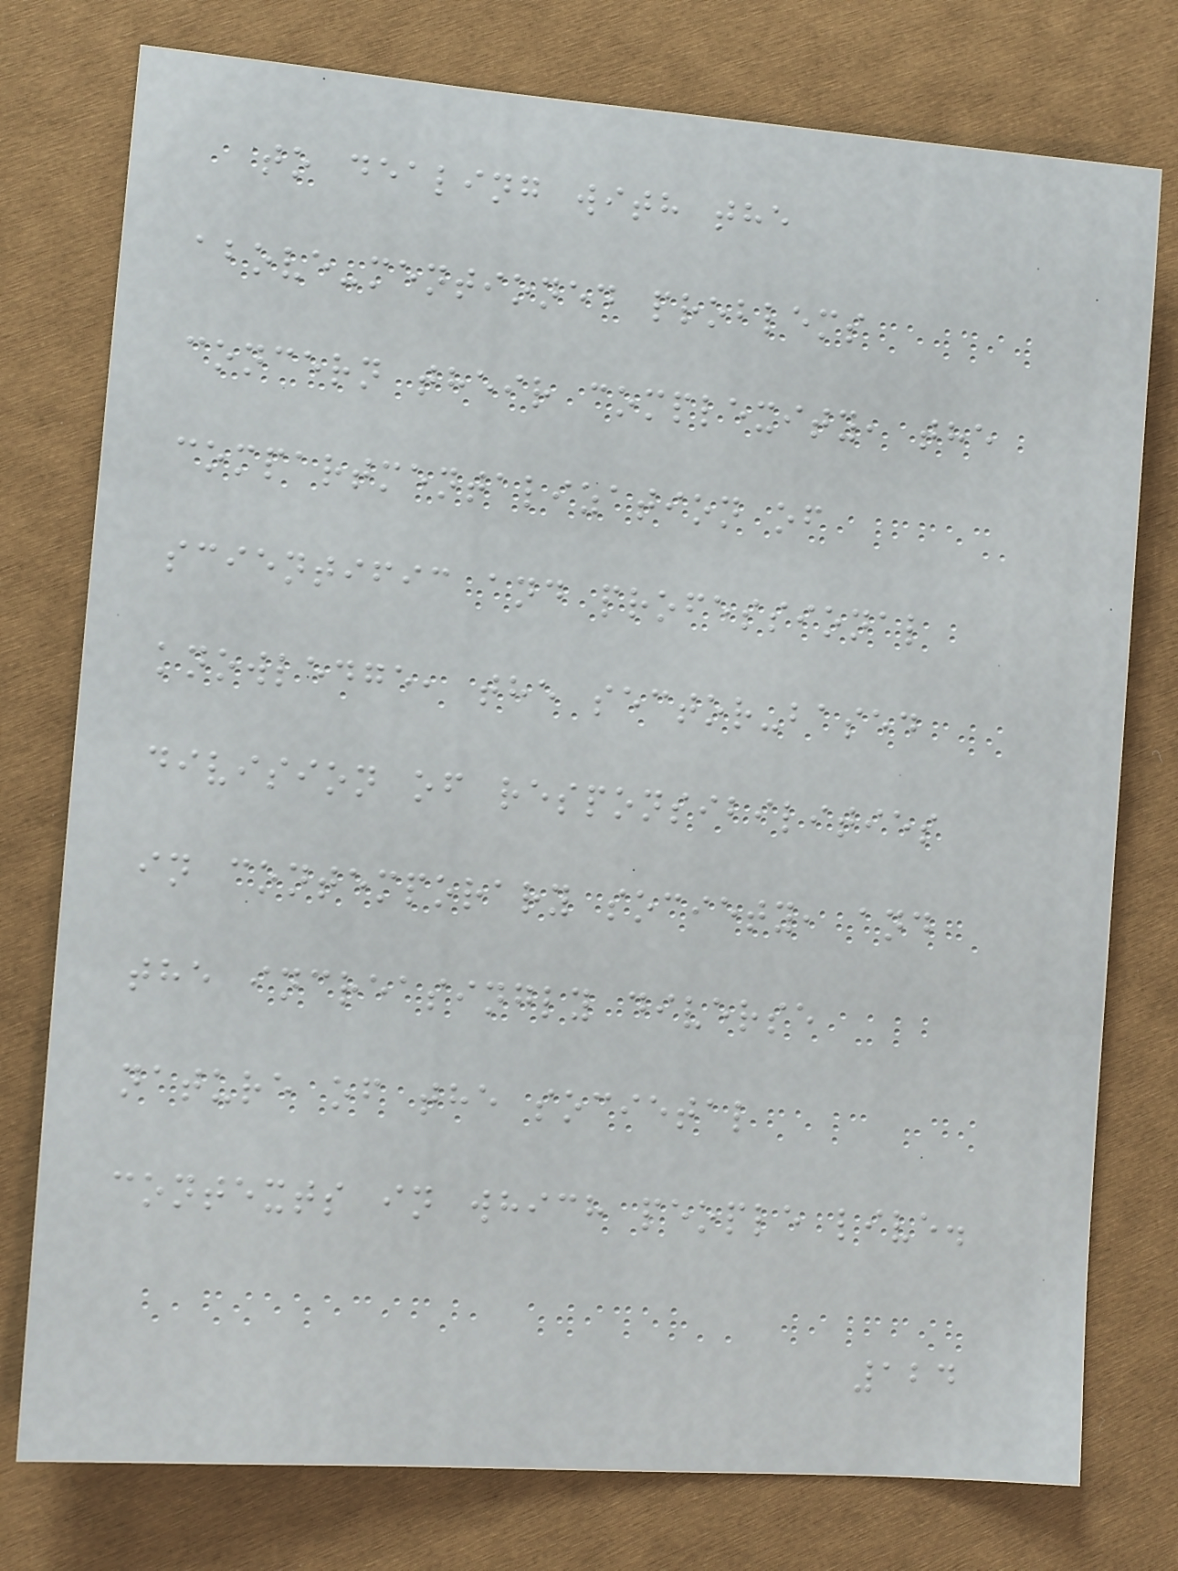to dealing with the
above-mentioned problems
concern their complexity, the
compartmentalization of
scientific and professional
knowledge, the sector-based
division of responsibilities
in contemporary society, and
the increasingly diverse
nature of the societal
contexts in which people live.
124
